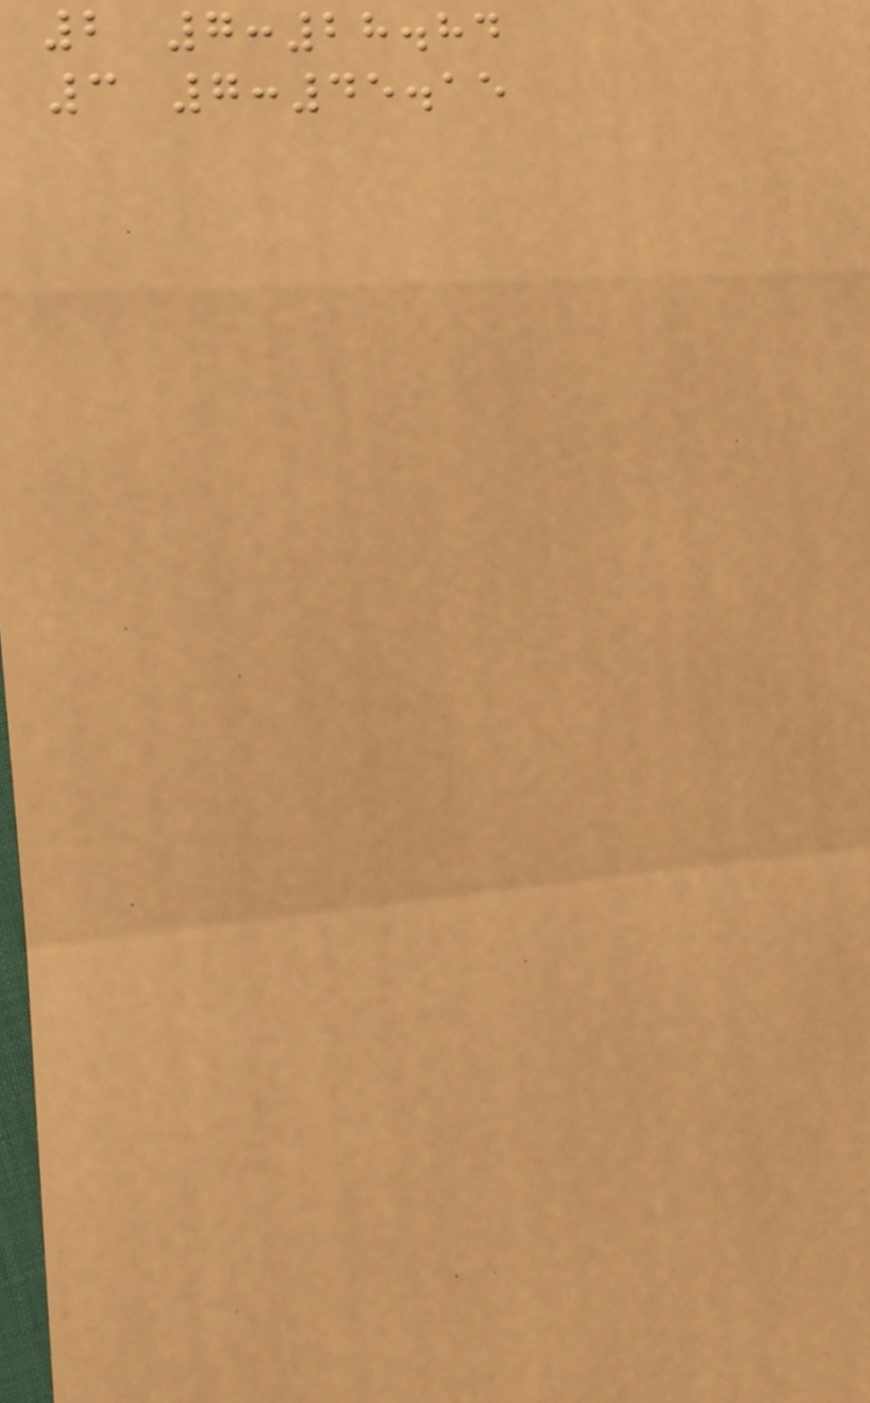2 7:28.84
3 7:45.15
